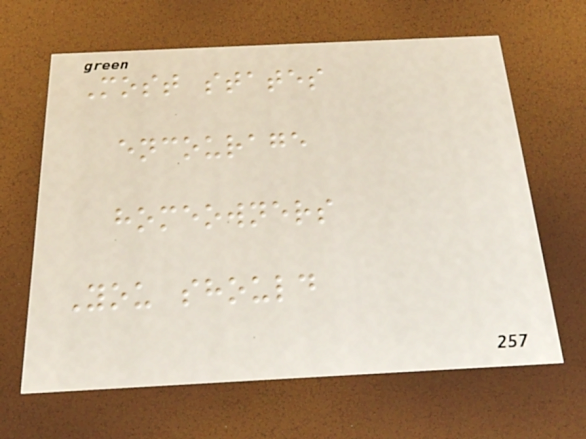Most states
encourage
homeowners
You should
